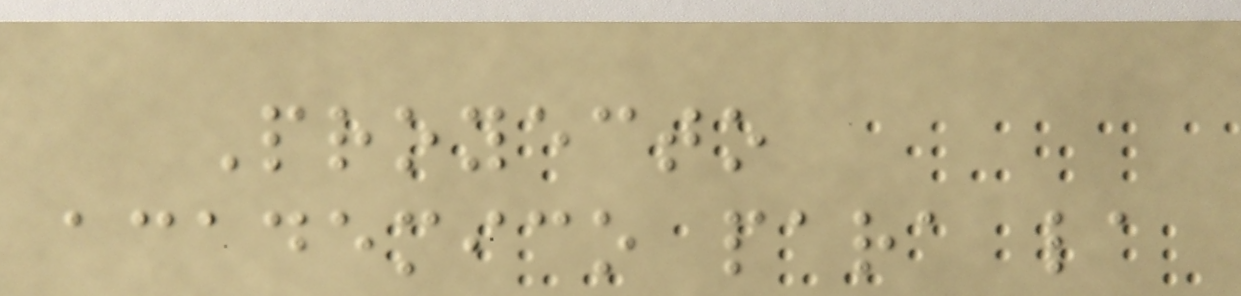Proyecto
academico para la
